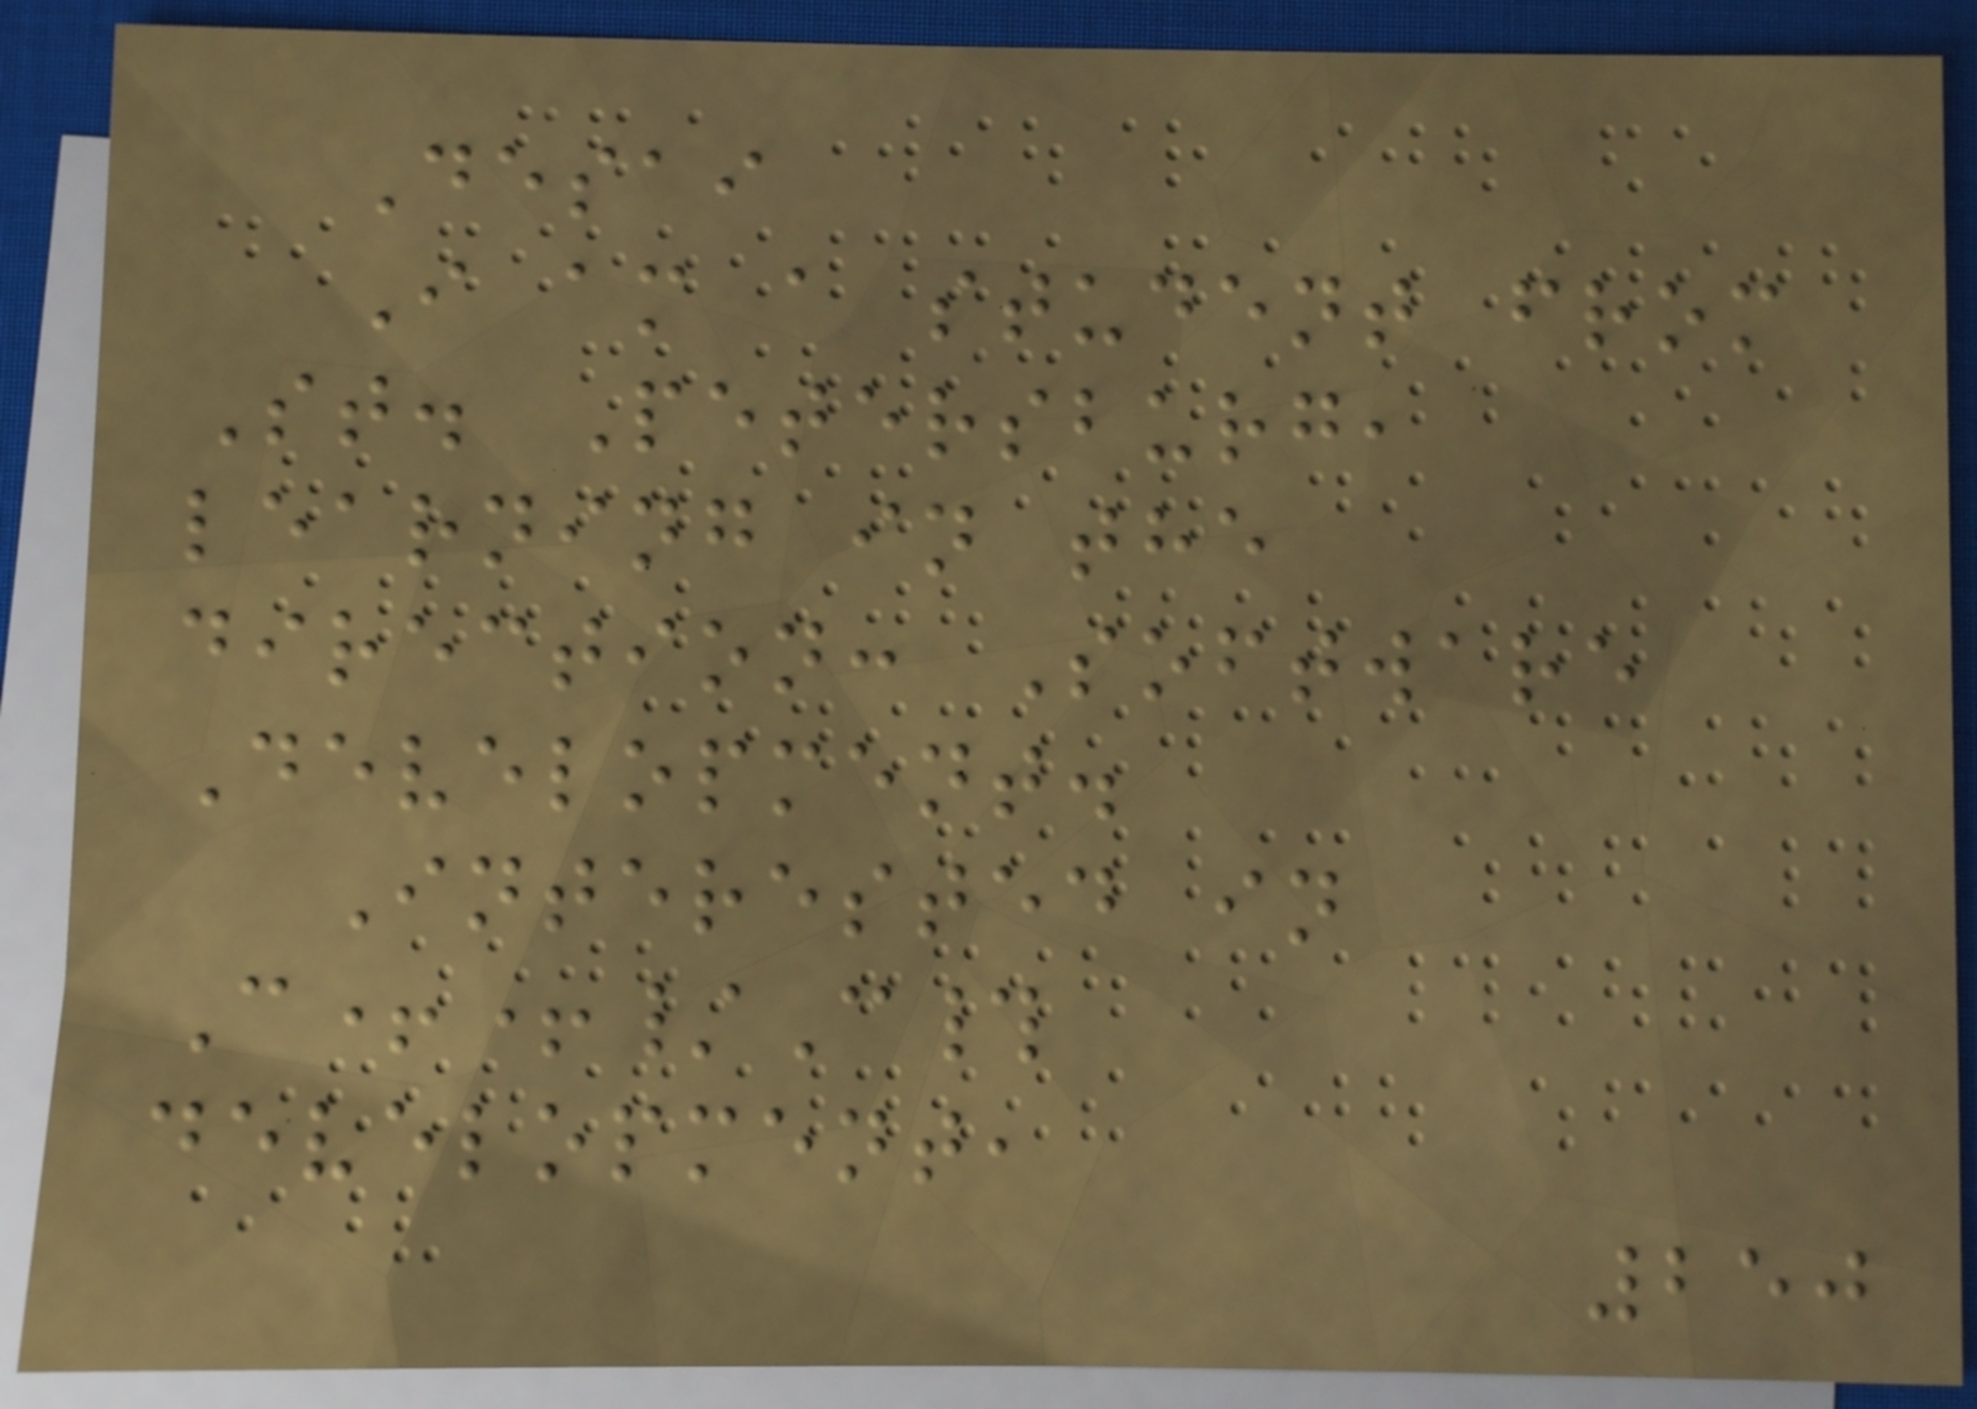Desai
I am a student from
St. Petersburg,
learning in the
direction: Software
Development.
Interested in
C++/C#
development,
250
